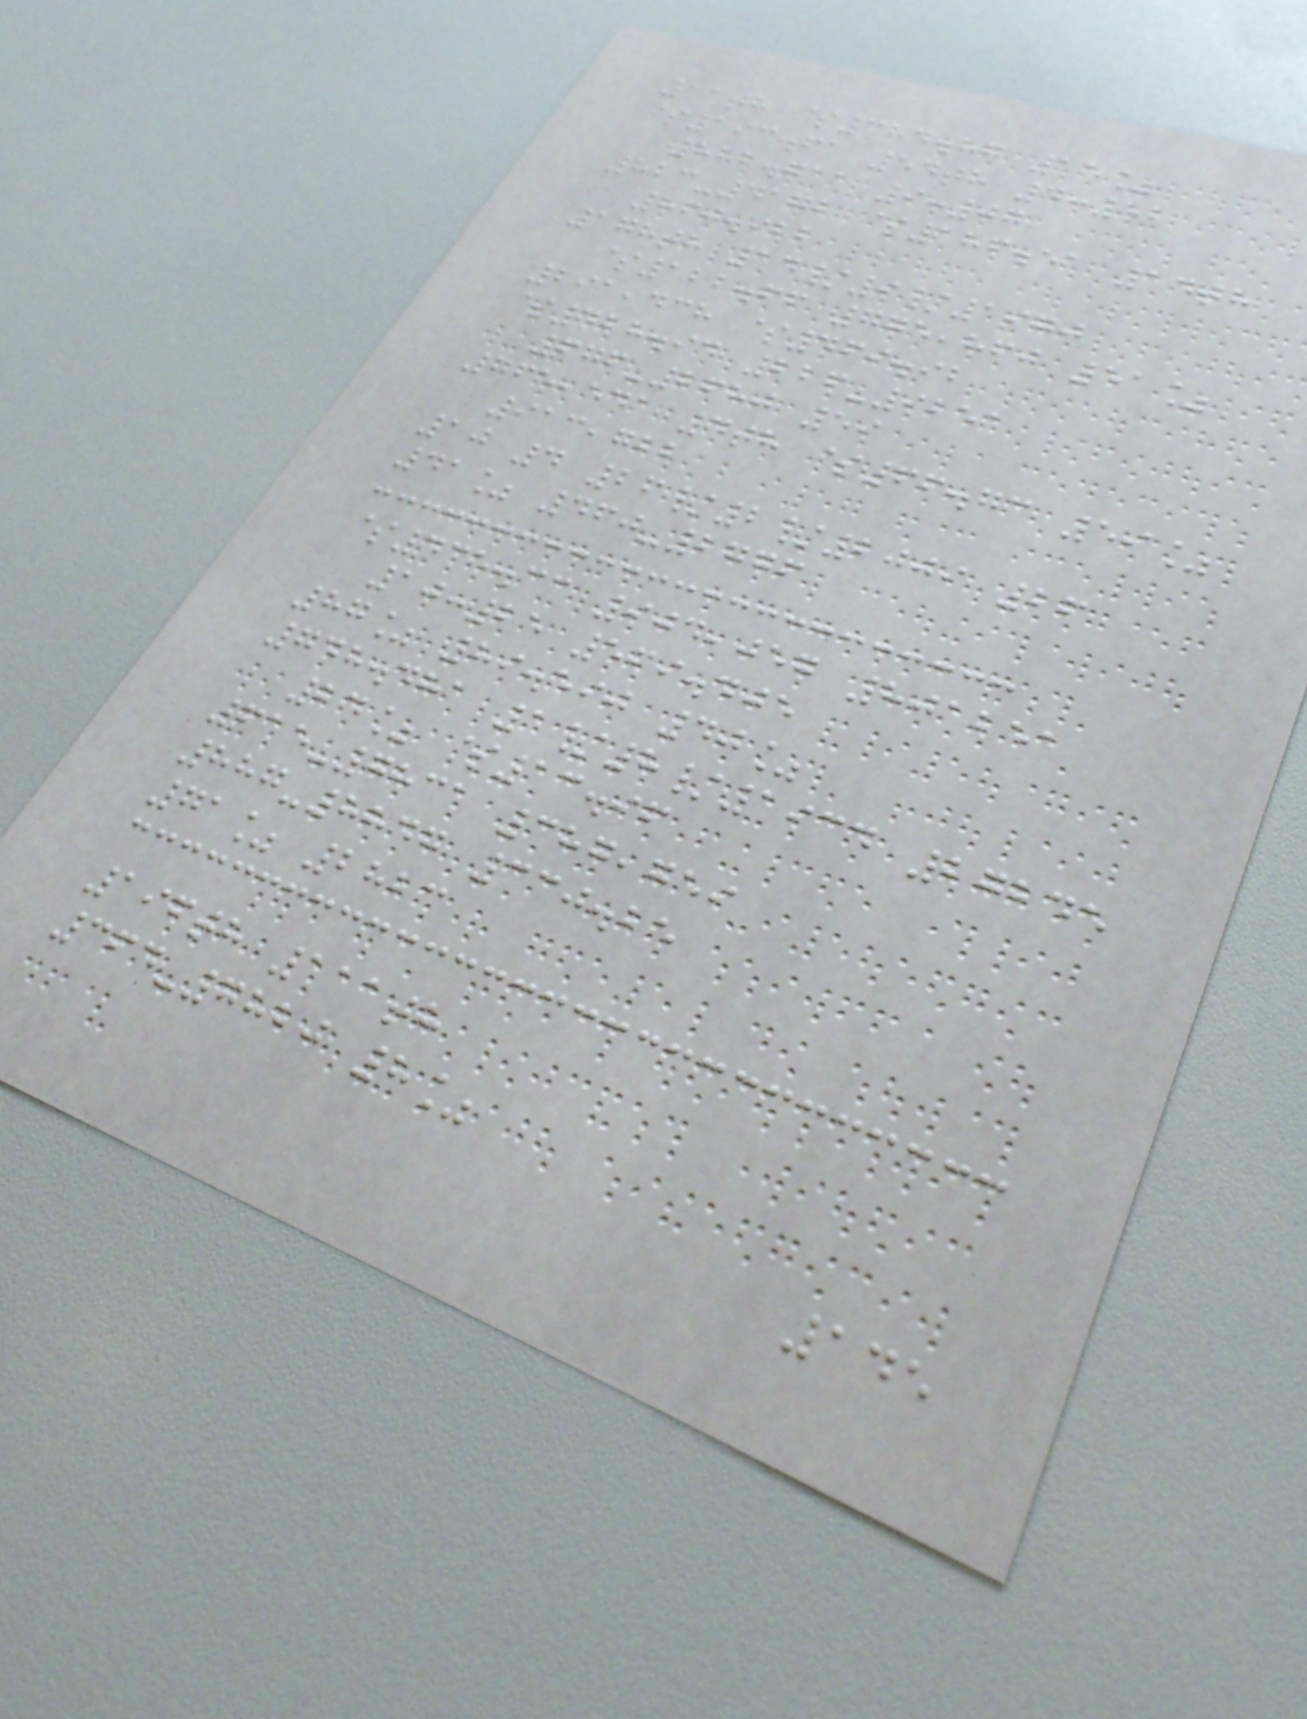11th $384.87 15%
$193.61 54th 4:52
882.711 9:07
823-4172 $186.51 14th
860.922
178th 14/9/1970
$122.66 775,860 51%
291,438 $469.92
$428.94 226-9251
676-2680 59
765,541 4th $66.73 59%
913,722
10 4 26/2/2009 26
41% 460-2776
$435.33 904,057 801251
10:25 569.405
87% 89.590 40%
748.481 1/8/1934 27245
24% $13.96
615-7831 387,759
887-8847 330.25
71% 2823
196th 111th
364-7820 8%
145
